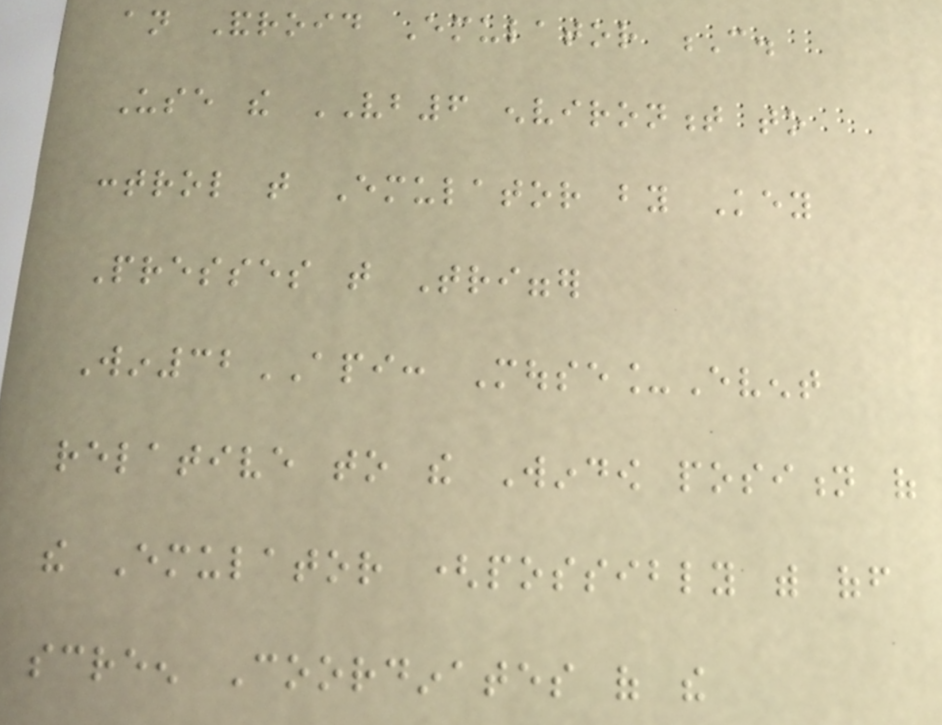an Android Emulator C.
Use the VB6 environment to
control that Emulator by Key
Presses that Trigger
Win32API: Mouse_Event
relative to the Window position of
the Emulator (possibly with off
screen Coordinates of the
